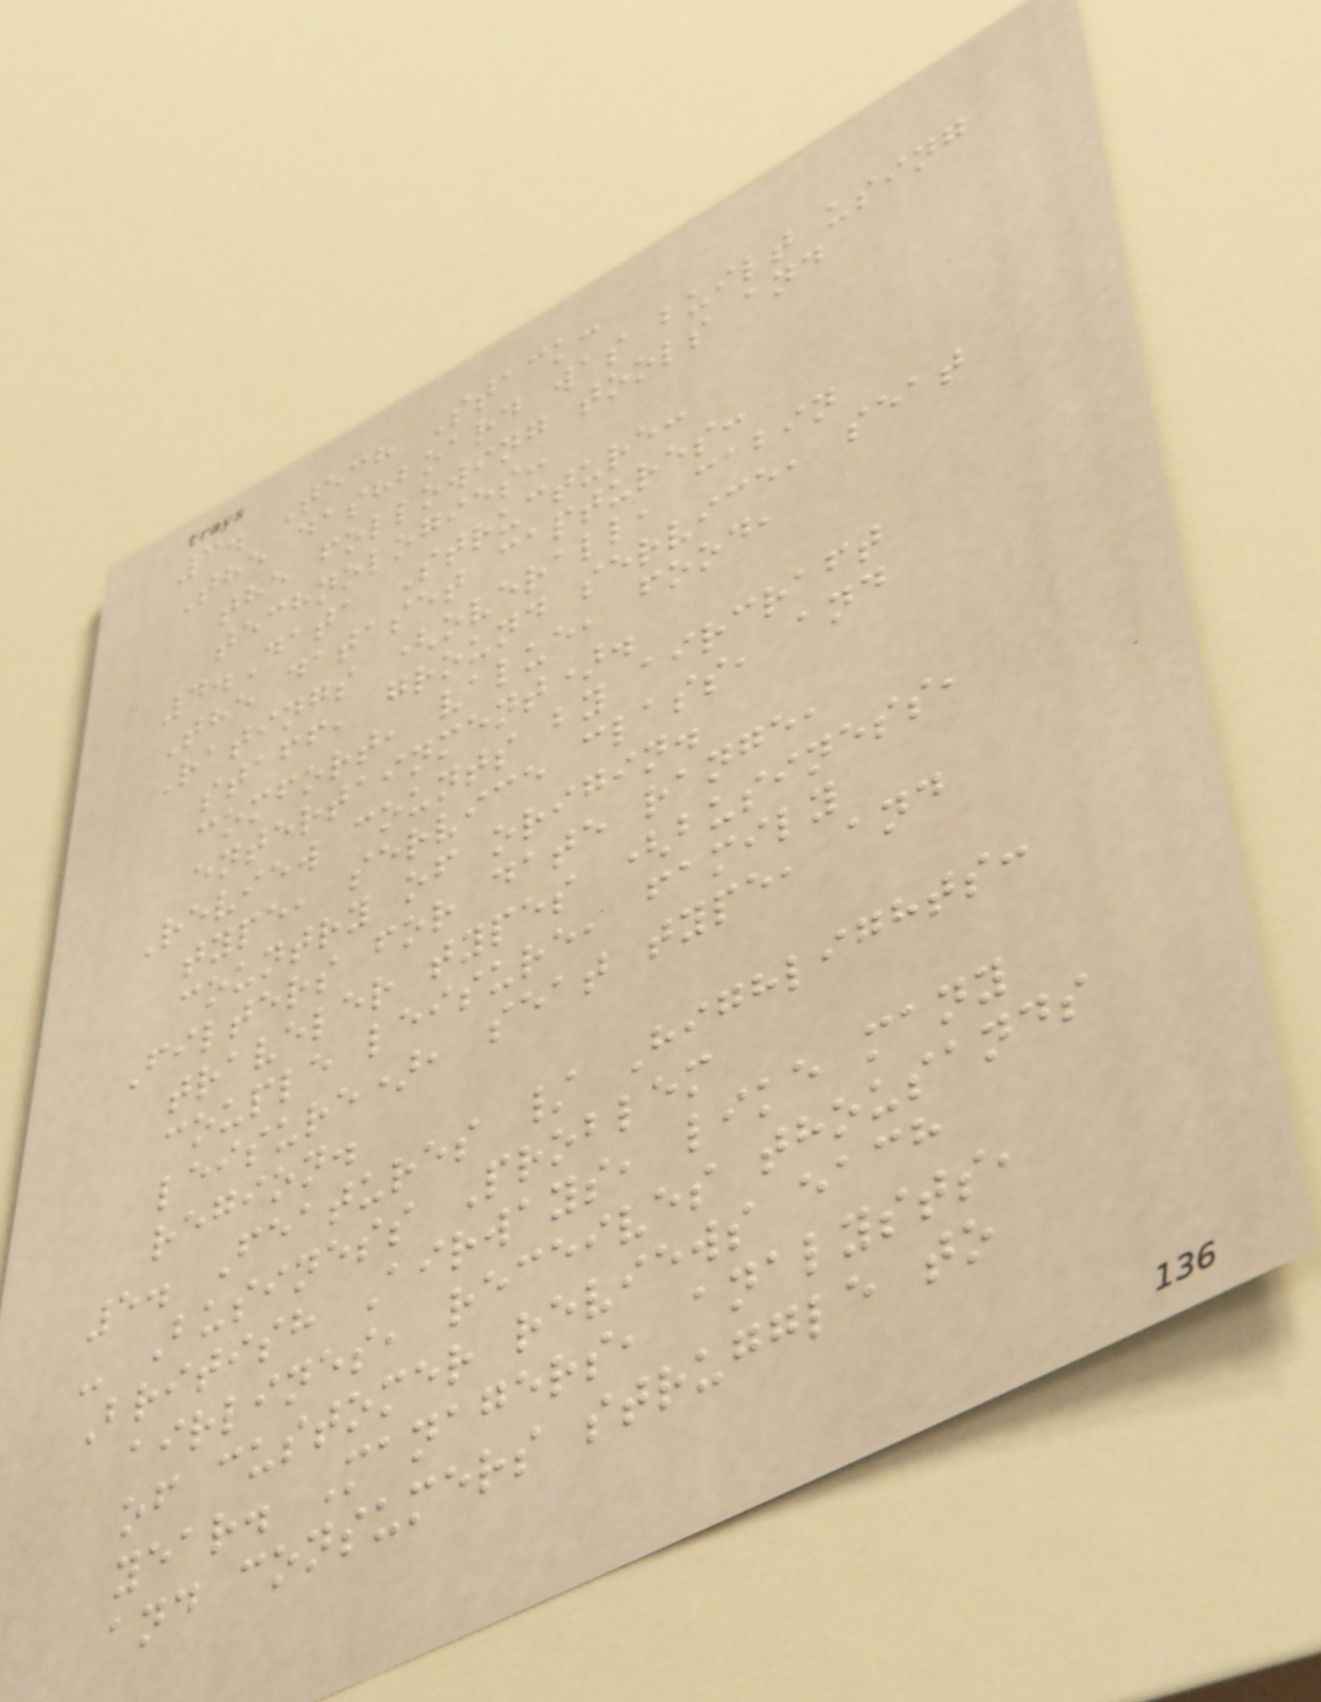3. Tech Stack:
The dashboard was built using
the following tools and
technologies:
4.Data Structure:
The dataset captures:
Ratings (overall, cabin
staff, ground service, seat
comfort, value, food,
entertainment).
Review counts by aircraft
type, service class, and
country of origin.
Filters for date range,
traveler types (business,
couple leisure, family
leisure), seat type, and
region.
5. Features / Highlights:
- Business Problem
British Airways, like many
airlines, receives thousands
of customer reviews each
year. Managers, analysts,
and consumers struggle to
